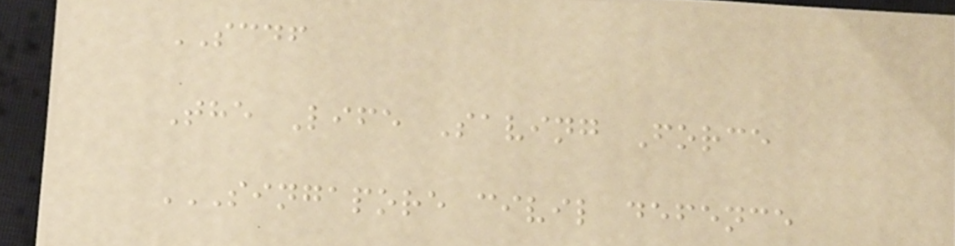SCDF
The Life Saving Force
SINGAPORE CIVIL DEFENCE
